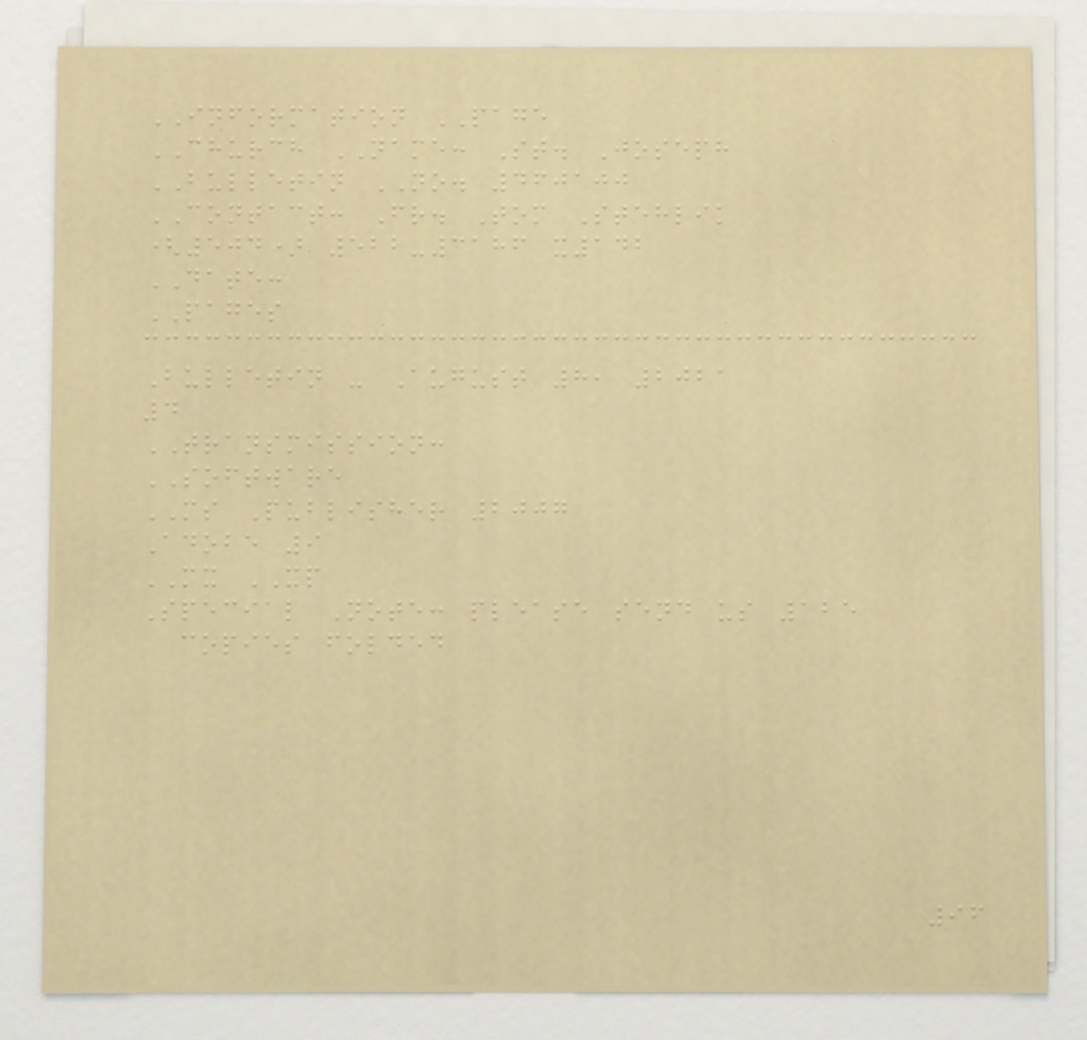INFORMATION PAGE
CHURCH NAME: St. Joseph
BULLETIN NO. 460100
CONTACT: Fr. Tom Stehlik
(504) 522-3186 x142
DATE:
PAGES
Bulletin - August 8, 2021
4
TRANSMISSION:
SOFTWARE
MS Publisher 2007
Adobe 9
MX XP
Special Note: please send us 125
copies folded
96
